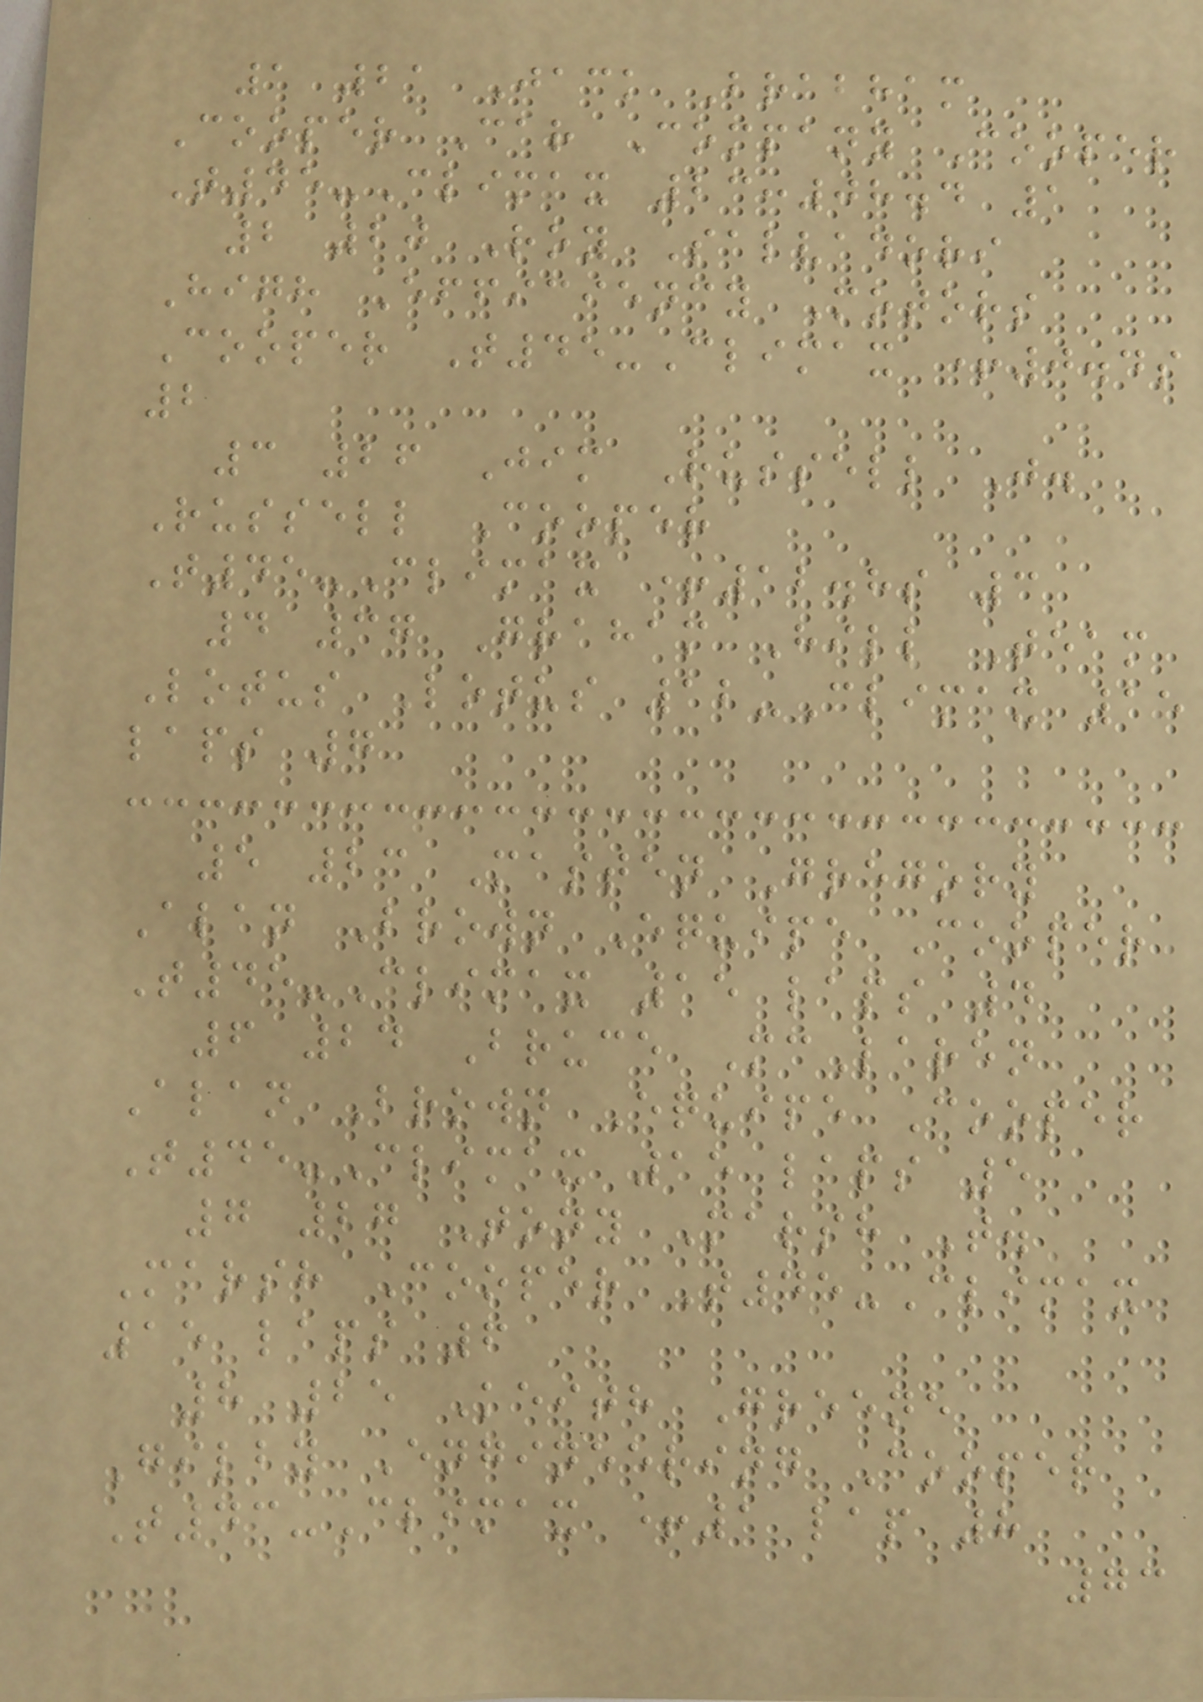1 21 Jack Brabham
Cooper Car Company Cooper
T45-Climax 23:08.4 1
2 20 Roy Salvadori
High Efficiency Motors
Cooper T45-Climax +0.4s
2
3 26 Jim Russell J.
Russell Cooper
T45-Climax +12.8s 3
4 37 Graham Hill Team
Lotus Lotus 12-Climax 15
laps 7
5 23 Masten Gregory
Alan Brown Equipe Cooper
T45-Climax 15 laps 4
6 24 Bruce McLaren
Alan Brown Equipe Cooper
T45-Climax 15 laps 5
7 27 Tony Marsh T.
Marsh Cooper T45-Climax
15 laps 6
8 25 Keith Greene
Gilby Engineering Cooper
T43-Climax +1 lap 8
73
